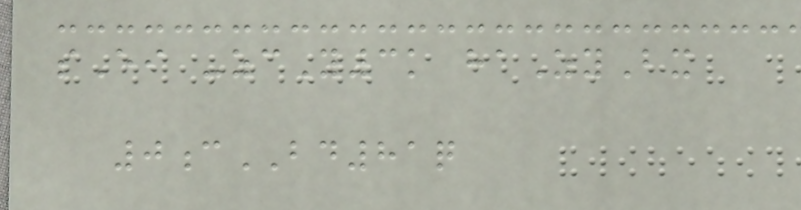sEi -zcY3k haZyBx
0cBD81q
